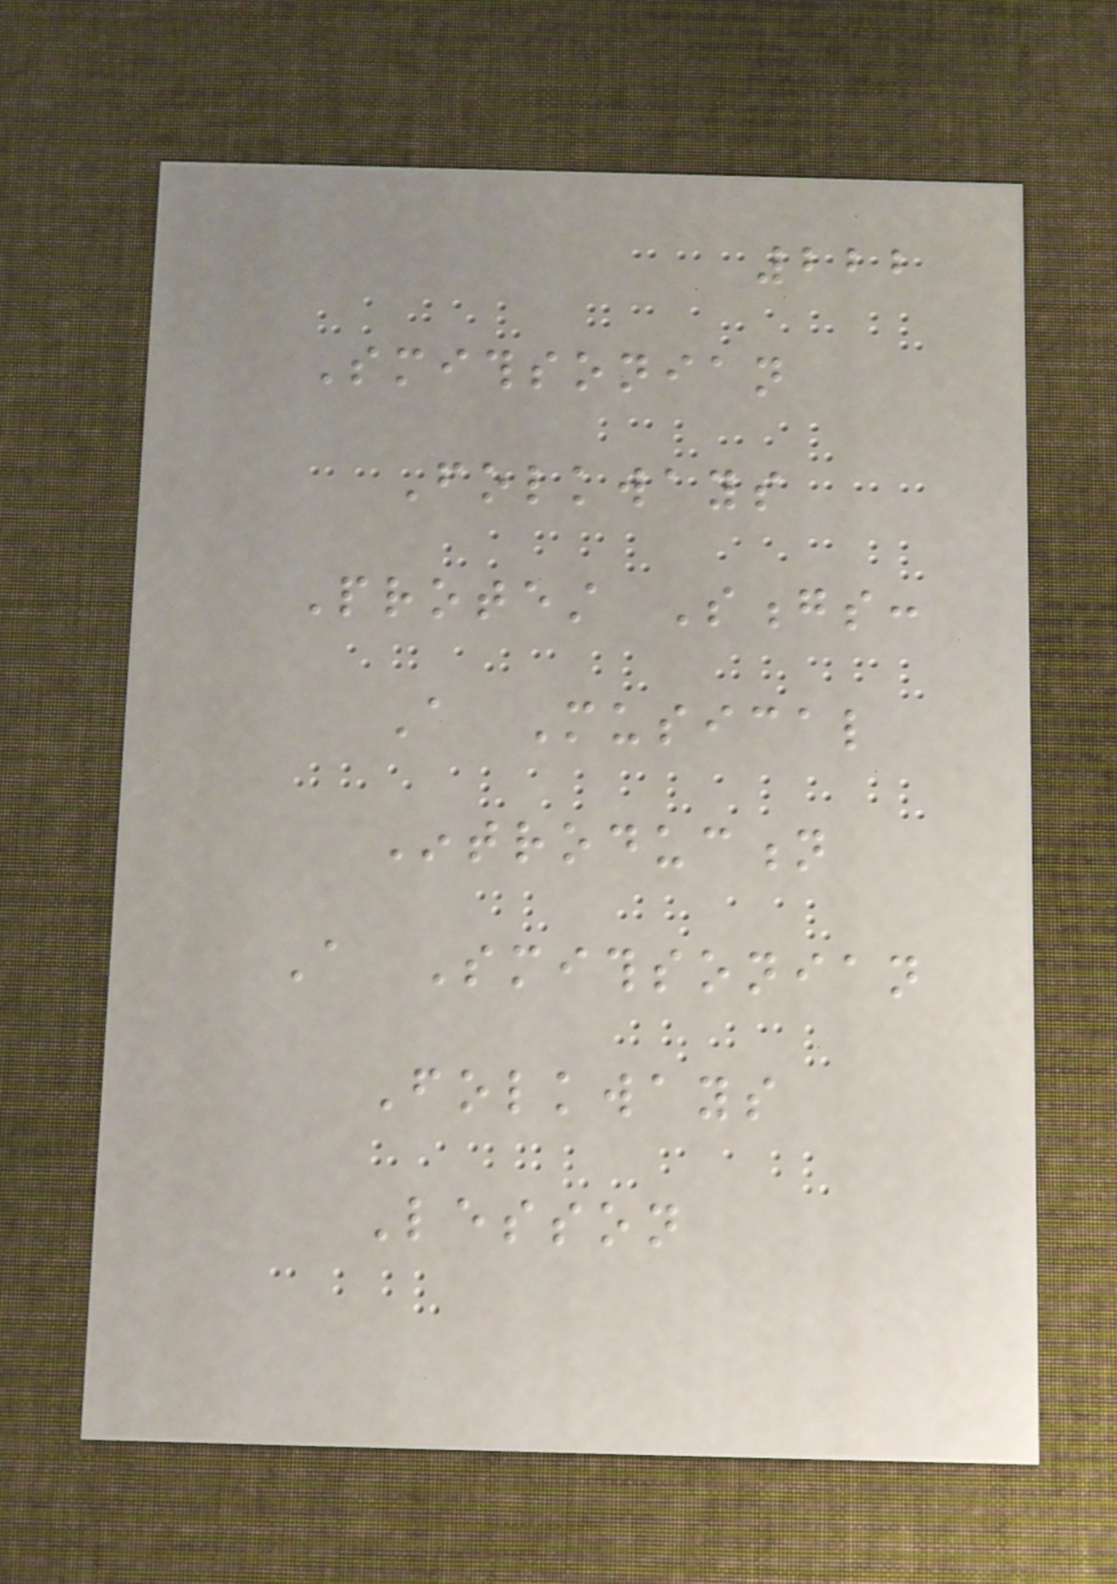222
Smithsonian
Folkways
Protest Songs:
A Musical
Introduction
A Smithsonian
Folkways
Lesson
